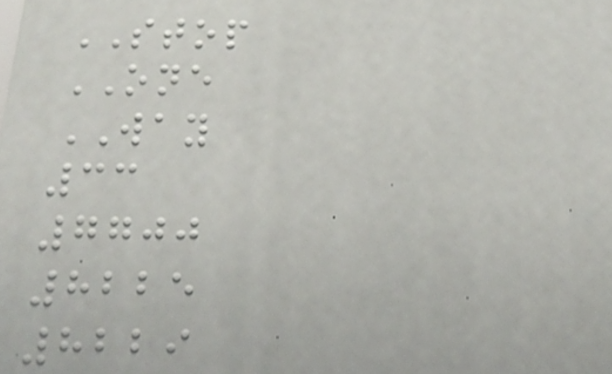STOP
ONE
WAY
33
7700
8225
8229
